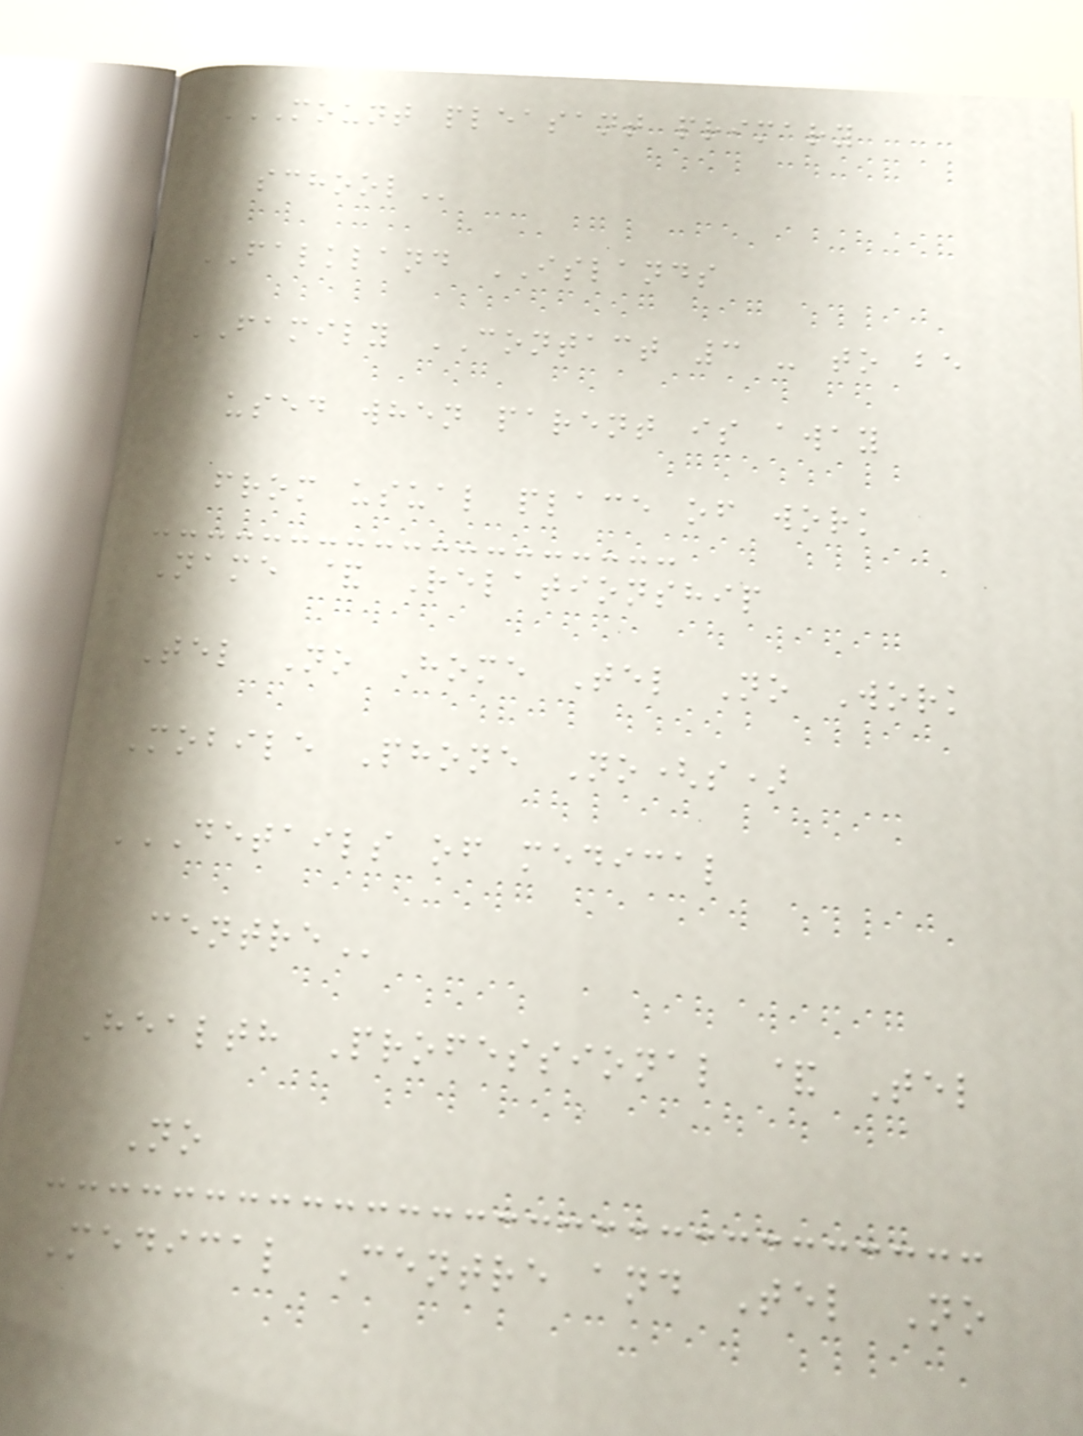MOUNT PLEASANT PRIMARY
SCHOOL
FALKLAND ISLANDS
FAMILY CONTACT 3 - to be
used when parent is away
from usual place of work
Name & Relationship
Tel No Home Tel No Work
Mobile Phone No(s)
DETAILS OF MEDICAL
CENTRE
Health Professional & Tel
No
Medical Centre and Tel No
